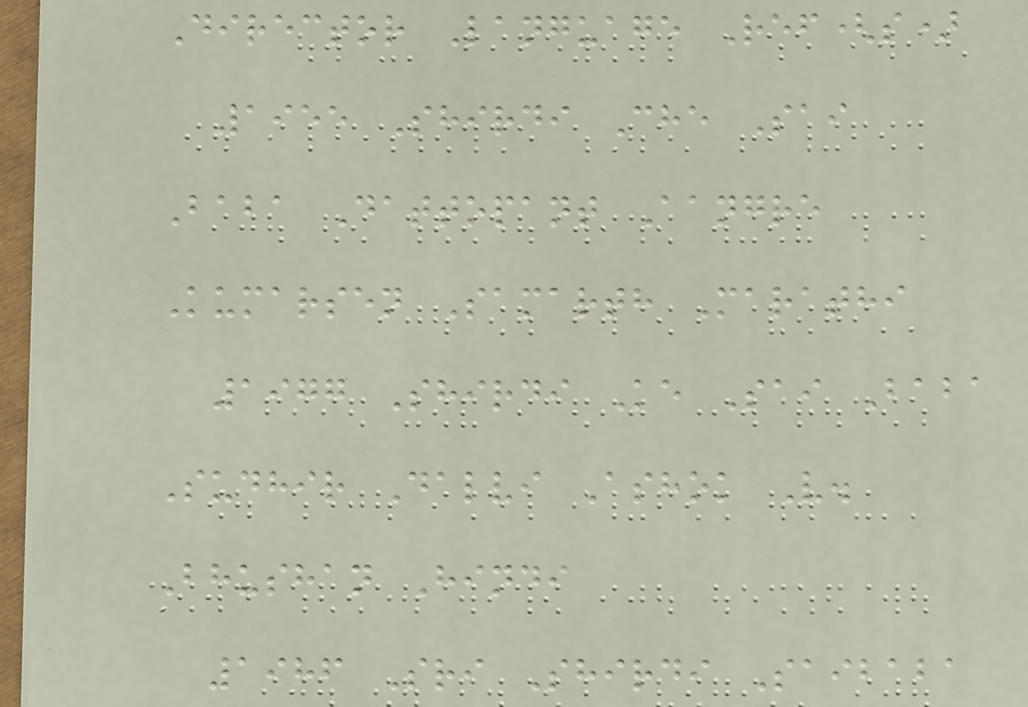Director Language Ref(s)
1955 Shirdi Che Sai
Baba Dattopant Aangre
Kumarsen Samarth Marathi
1977 Shirdi Ke Sai Baba
Sudhir Dalvi Ashok V.
Bhushan Hindi
1986 Sri Shirdi Saibaba
